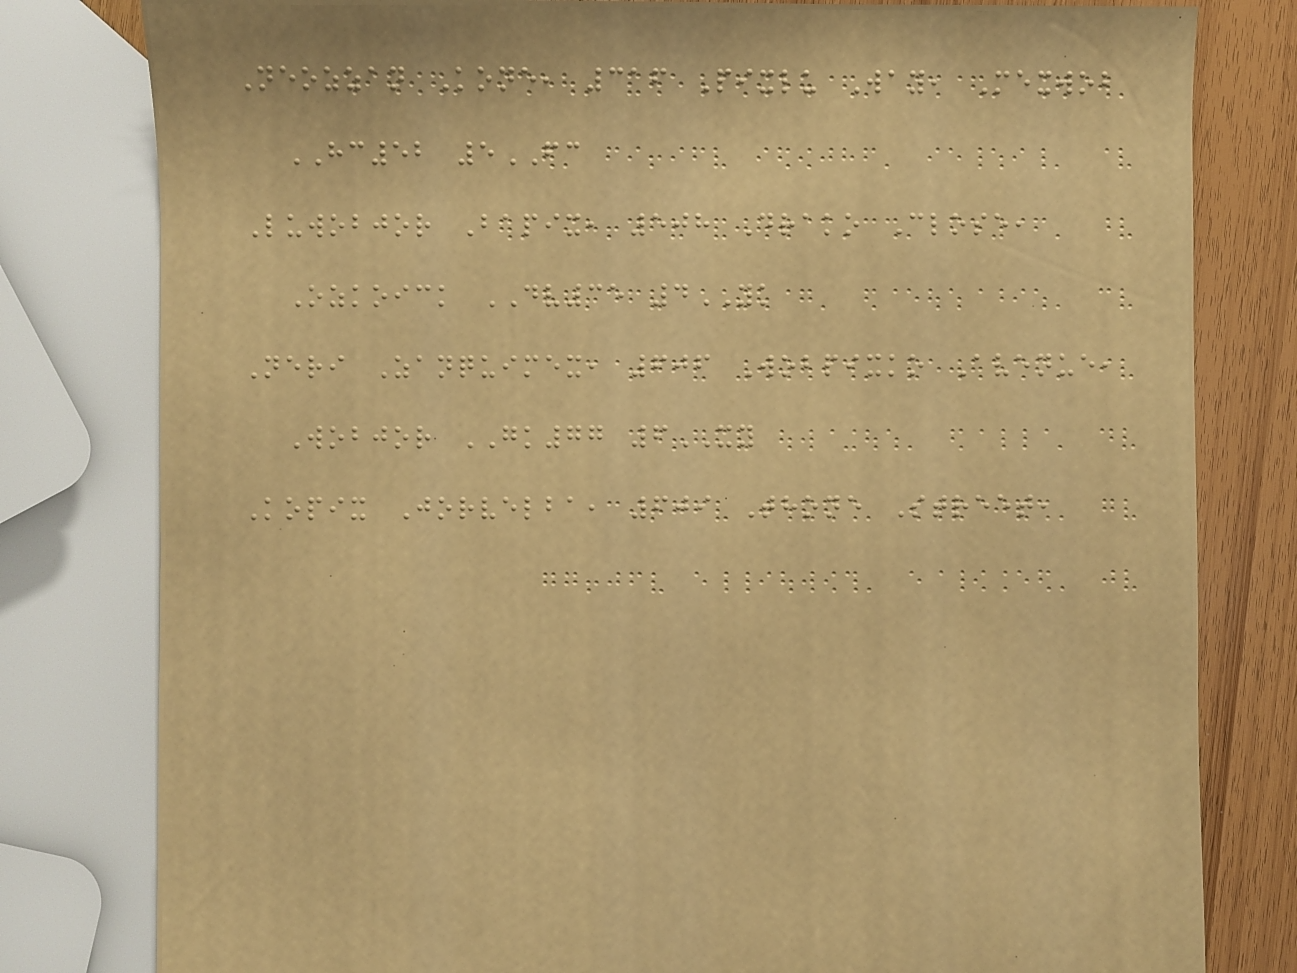Neozzan Kone, 316 Pixlu Way, Mexwob
HC52 5FC
Luwobjor Bapix, 508 Drako Close,
Ozkoick DV35 4YK
Neri Zanquimex, 606 Wobpixko Avenue,
Wobjor GK77 6XY
Kopix Jorvelba, 609 Thone Street,
